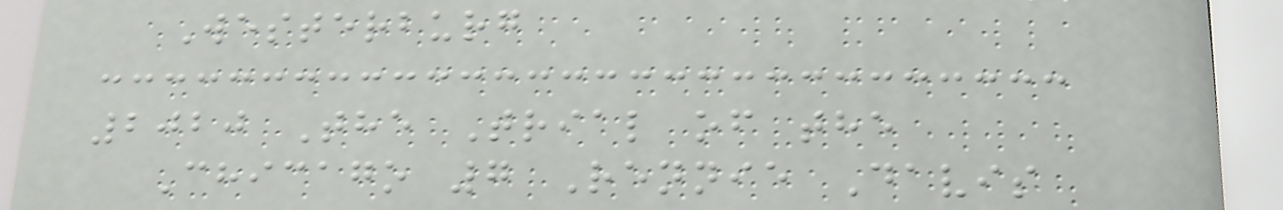Westerburg
2020 The Trial of the
Chicago 7 Rennie Davis
